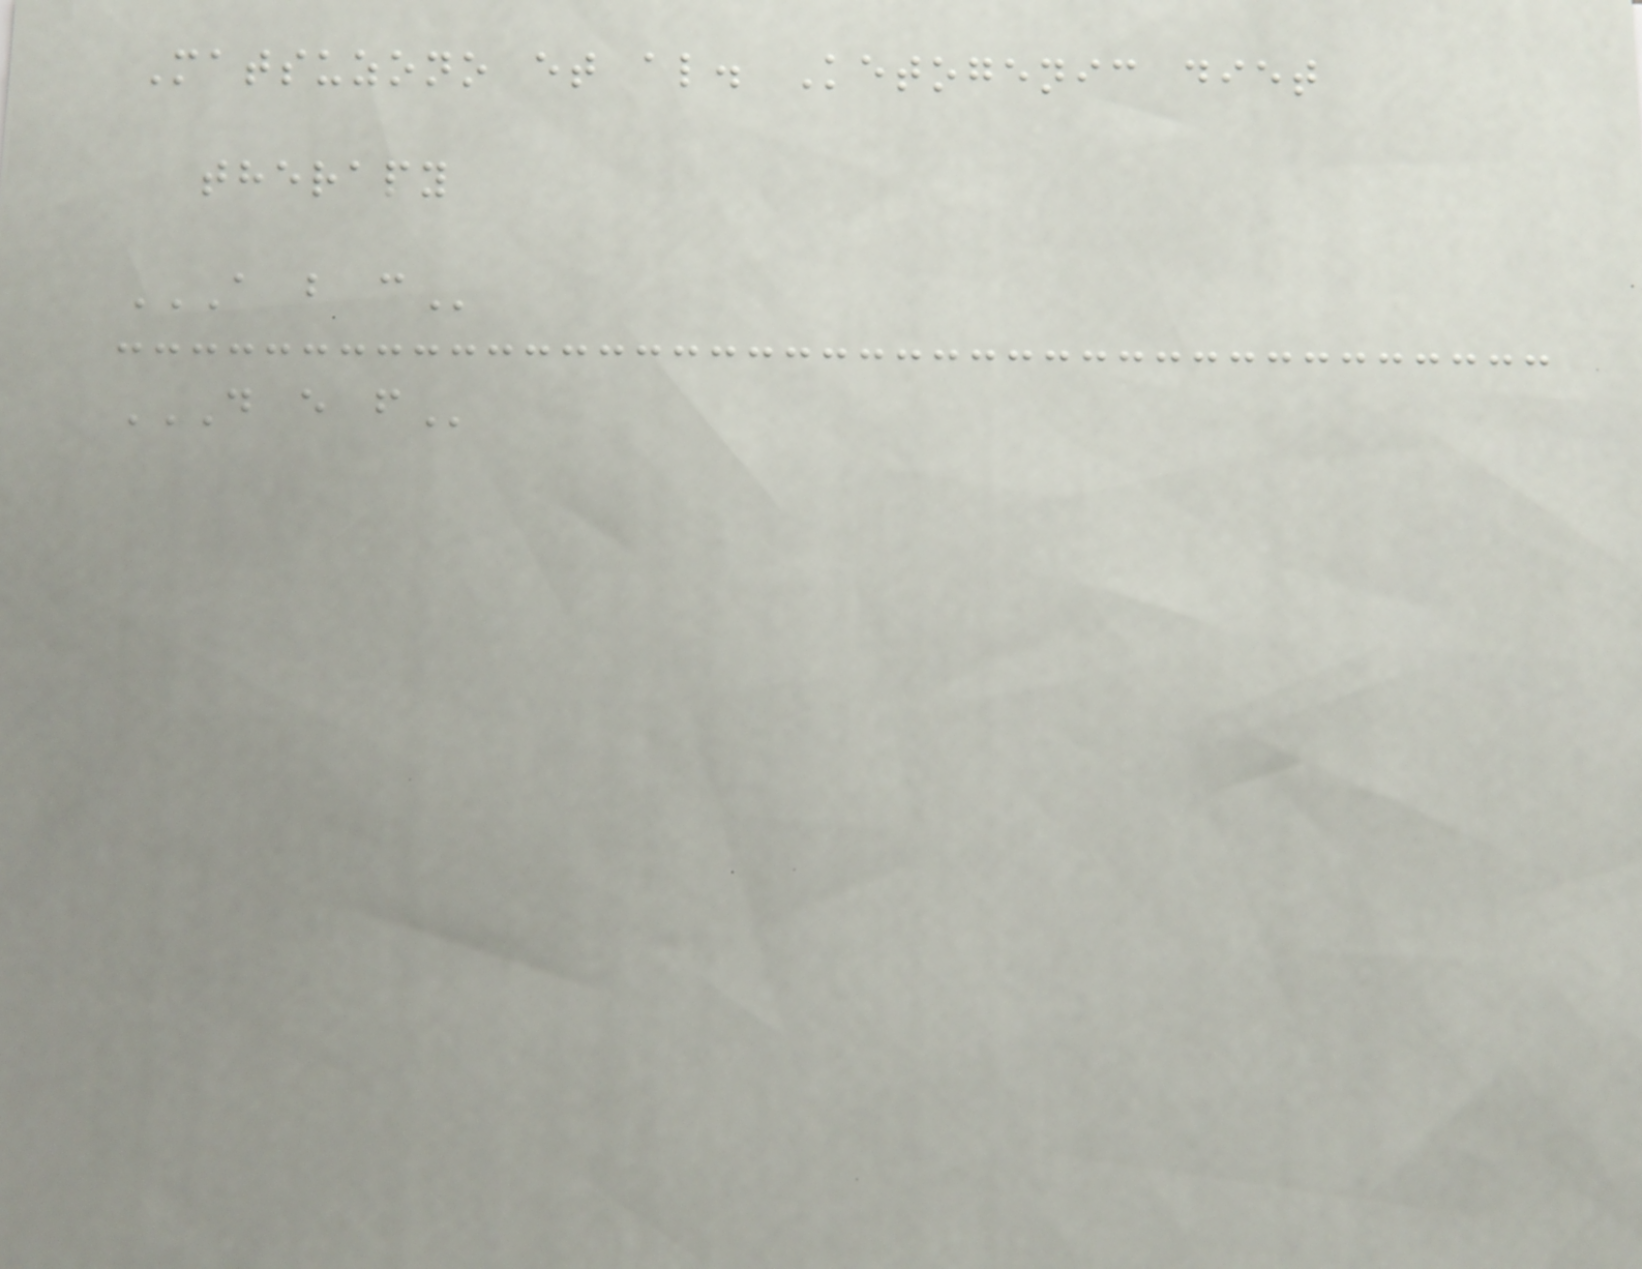Matsuzono et al. Ketogenic diet
therapy
A B C
D E F
